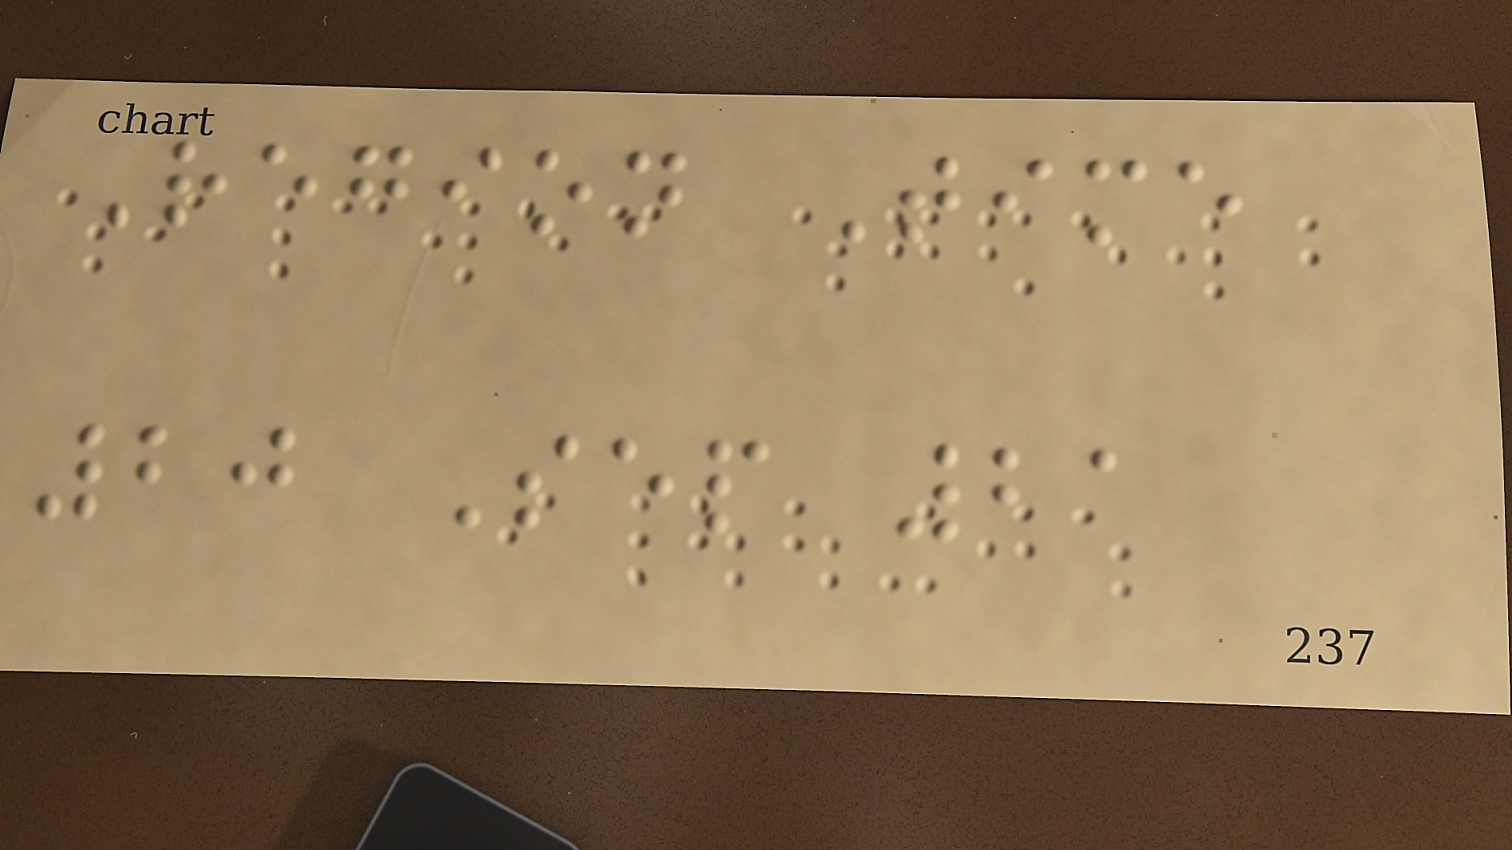Region Time
20 Sep 21
